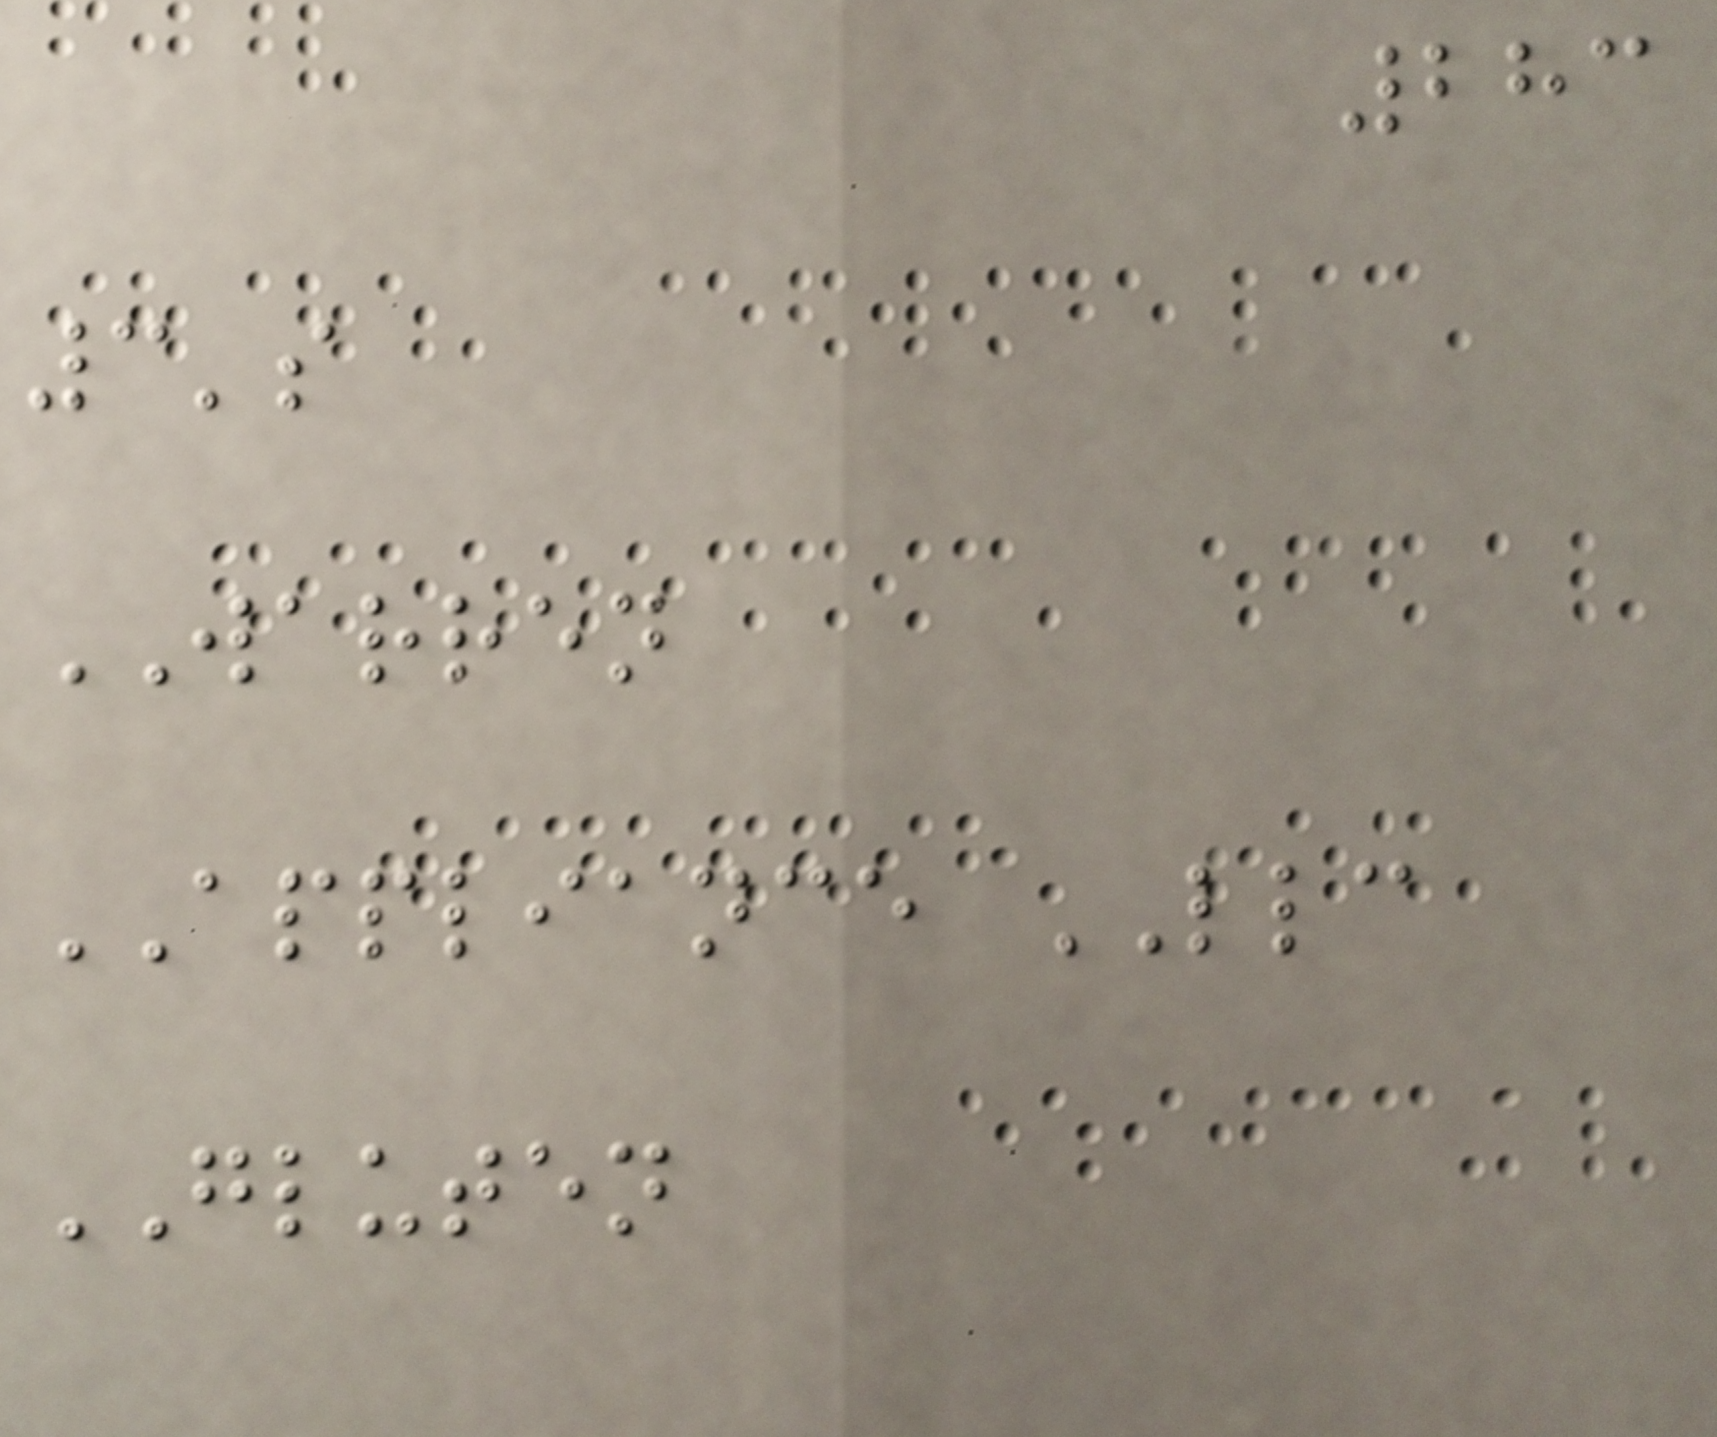283
3's
WARREN
APPLIANCE LLC
GLUTEN
